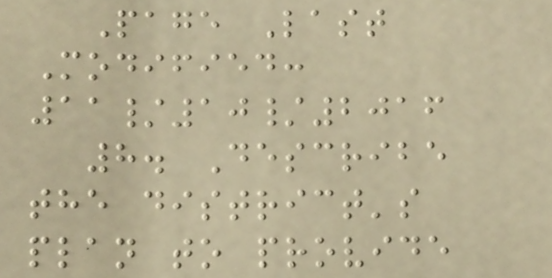Page Last
Modified:
11/10/2016
8. Describe
the district's
plan to provide
